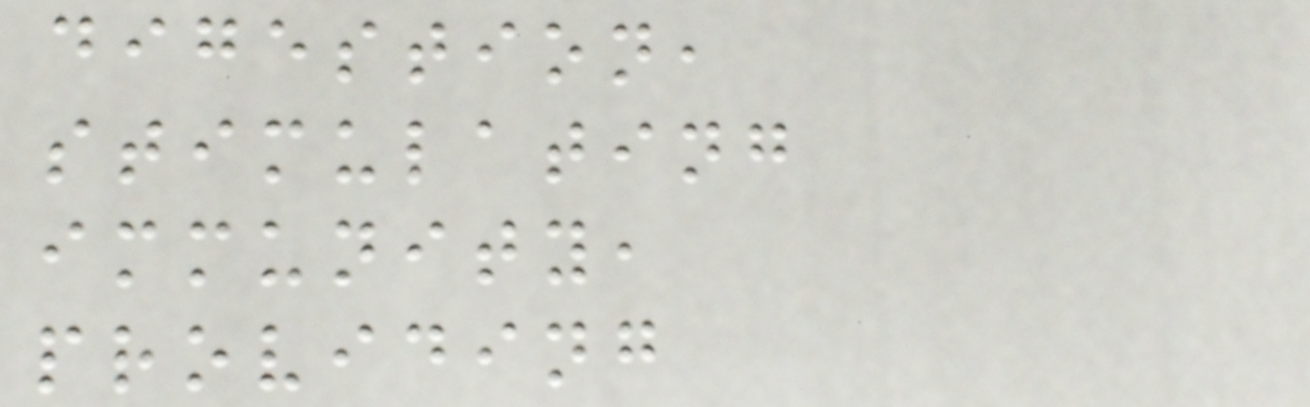digestion,
stimulating
immunity,
providing
